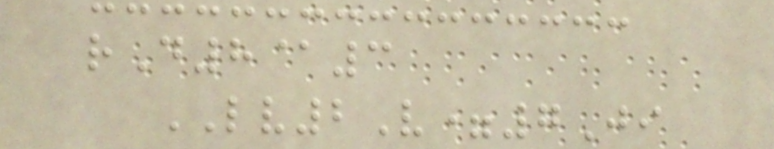rD8@3
LV2V=7Ji
